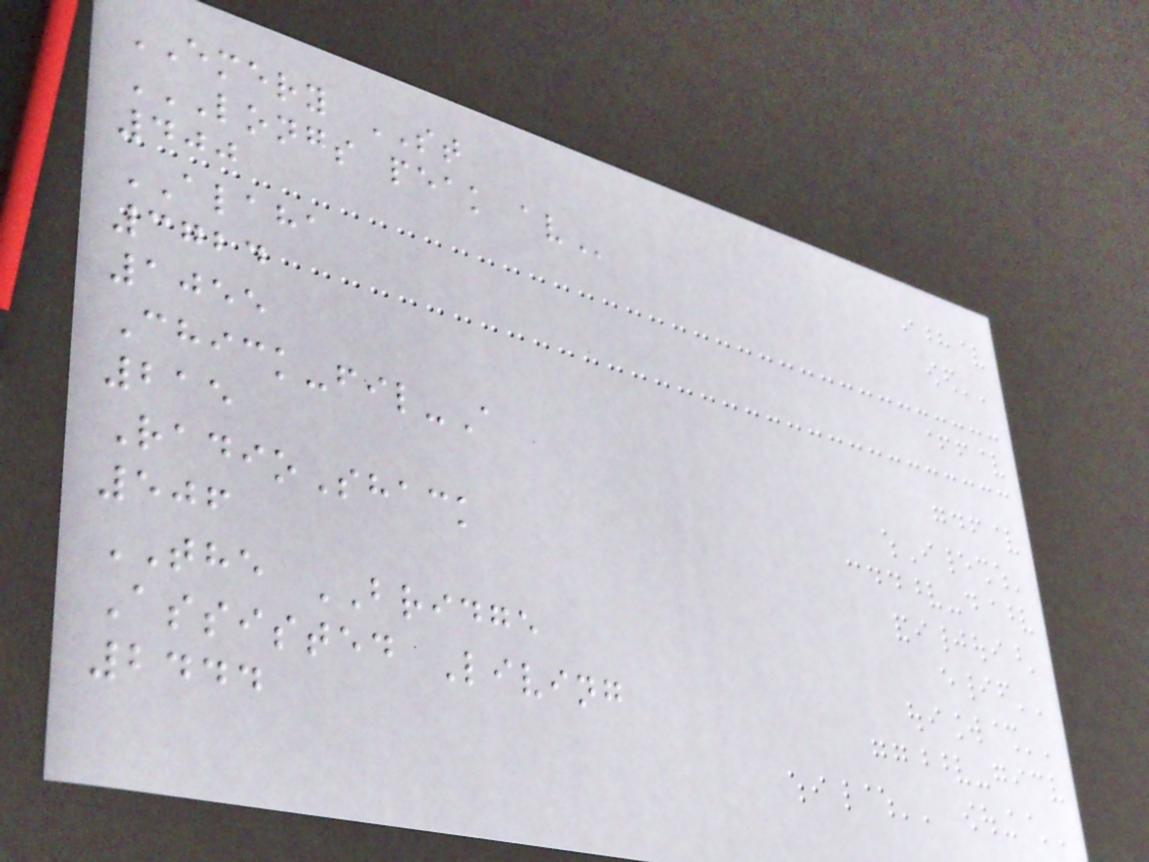EMERY ST
LONGS PEAK AV
400
ALAHA
3724
1055
Chick-fil-A
215
RadioShack
506
THE BRIDGE
Assisted Living
2444
